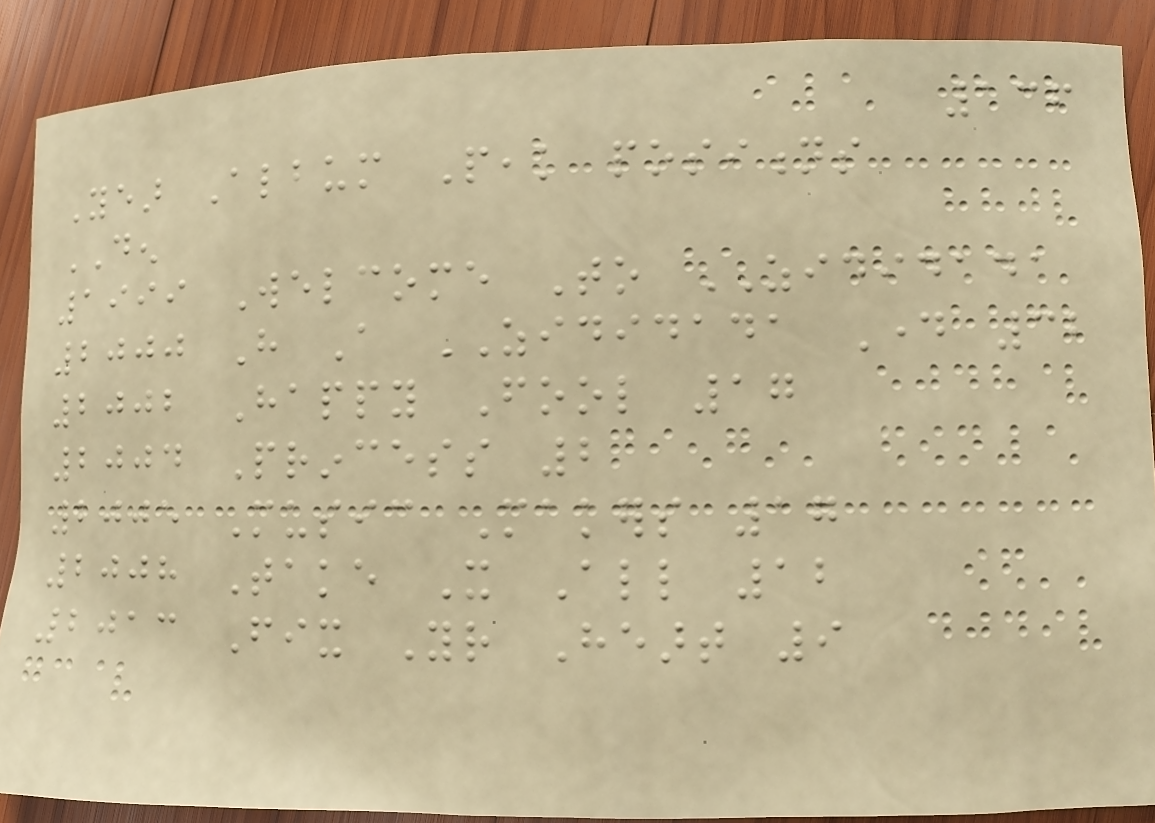136
Year Album Peak positions
DEN
1999 Welcome To ZIDIDADA
2000 Have A ZIDIDADA Day 32
2002 Happy Fool 17
2004 Princess 2
2005 Music Makers 17
2008 Take It All 12
2013 Fix Your Heart 9
